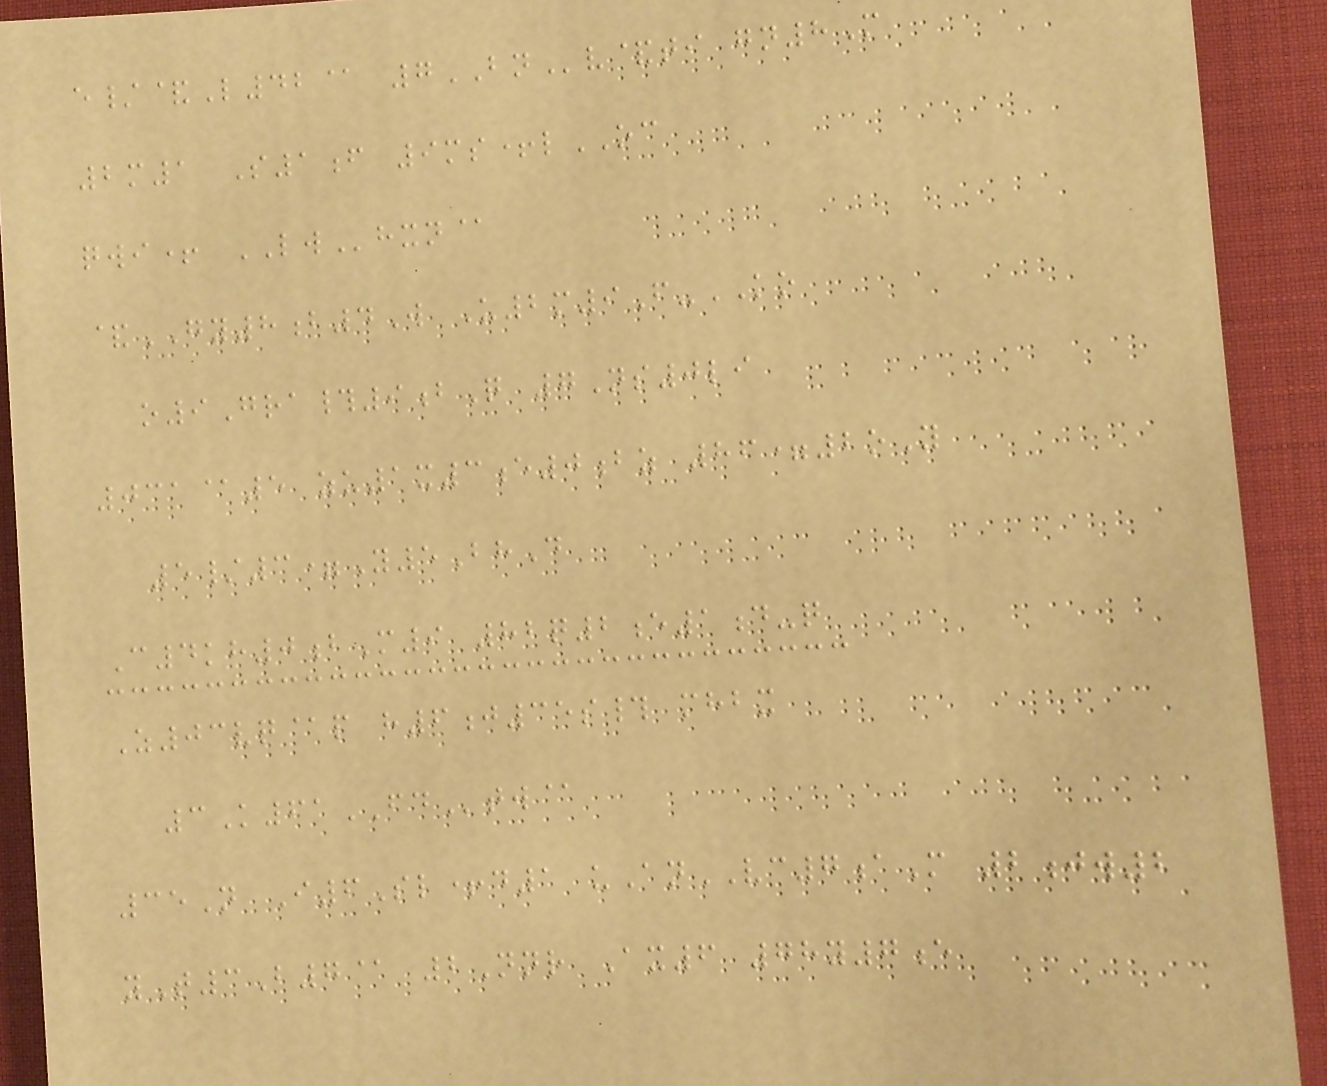e/&L42@ 7BNv&ti gn8M
2m1 S1f 9ms+lOC
qwi+ LWhxn@
&GY8b4W U2m9F-KO
o9Gra#9bQ 7Ns0li
031@5 zu1x3e0bz 86=2oY
5/3=Y5BhD
C4kh0bM9 82q2e1d-q
Z03vq@p h6j35s# mhbx
3K61FDtw@
35N I6Sl+d1 uAnVC7aM 2jw2
yT3B7@ 2Nnr Ax6 78y7e
